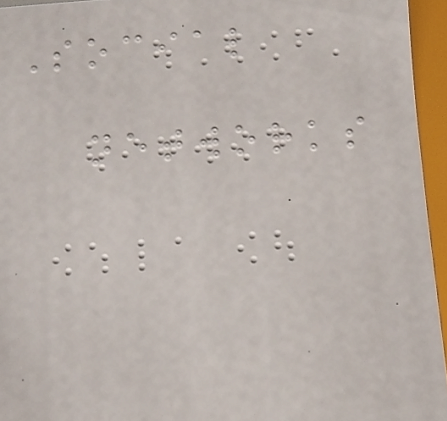Social
networks
